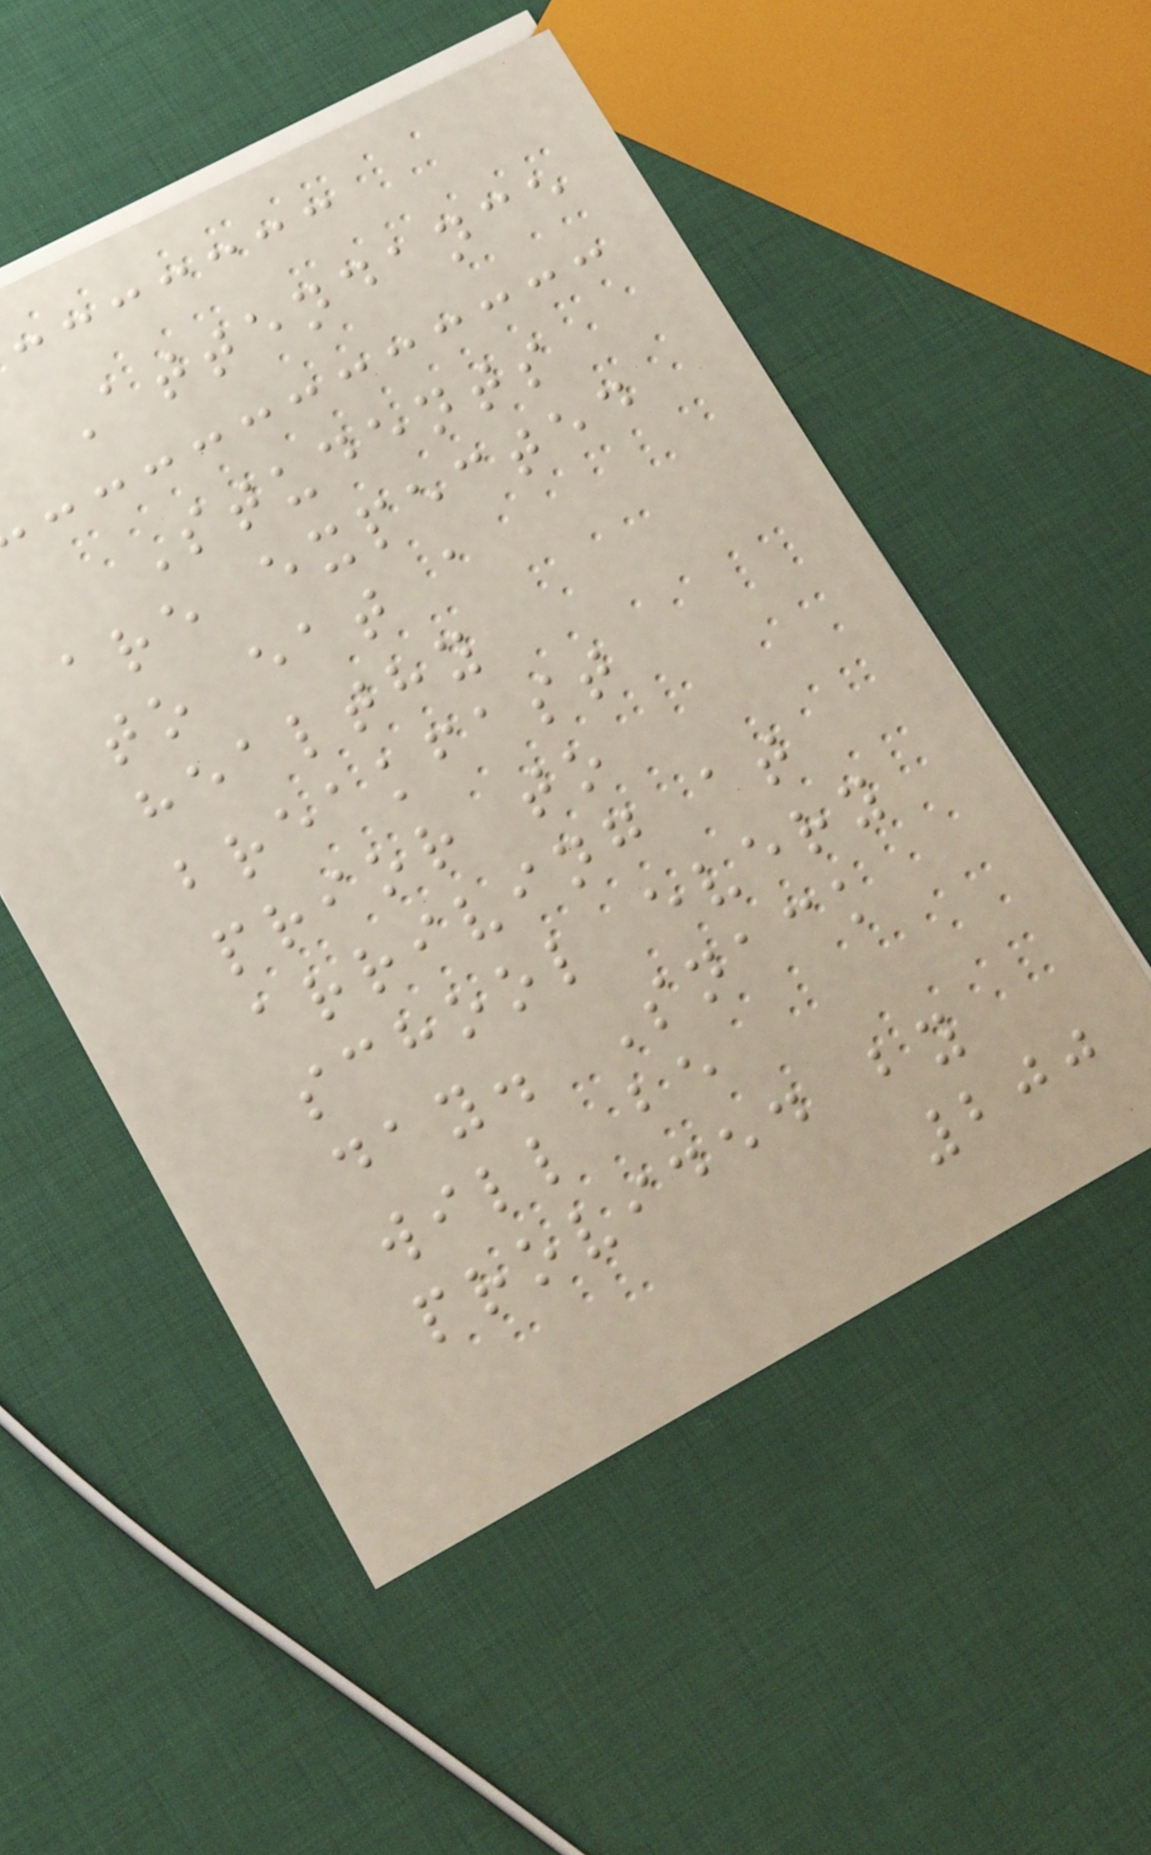Attendance
Students
are expected
to eat a
healthy
breakfast
prior to
arriving at
school every
day. Snack
will be
provided by
200
